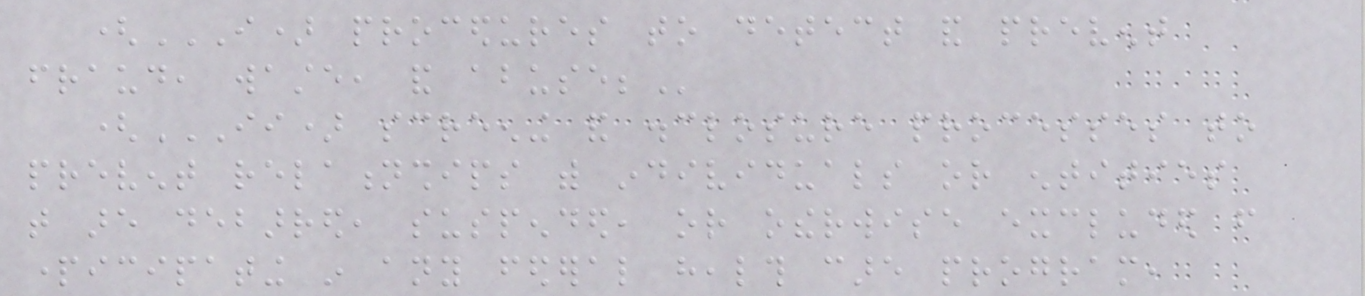(I) PROCEDURES TO DETECT AND PREVENT
FRAUD, WASTE, AND ABUSE;
(II) SCREENING AND DISCLOSURE PROCESSES TO
PREVENT RELATIONSHIPS WITH INDIVIDUALS OR ENTITIES
THAT ARE DEBARRED, SUSPENDED, OR OTHERWISE EXCLUDED FROM
PARTICIPATING IN ANY FEDERAL HEALTH CARE PROGRAM,
